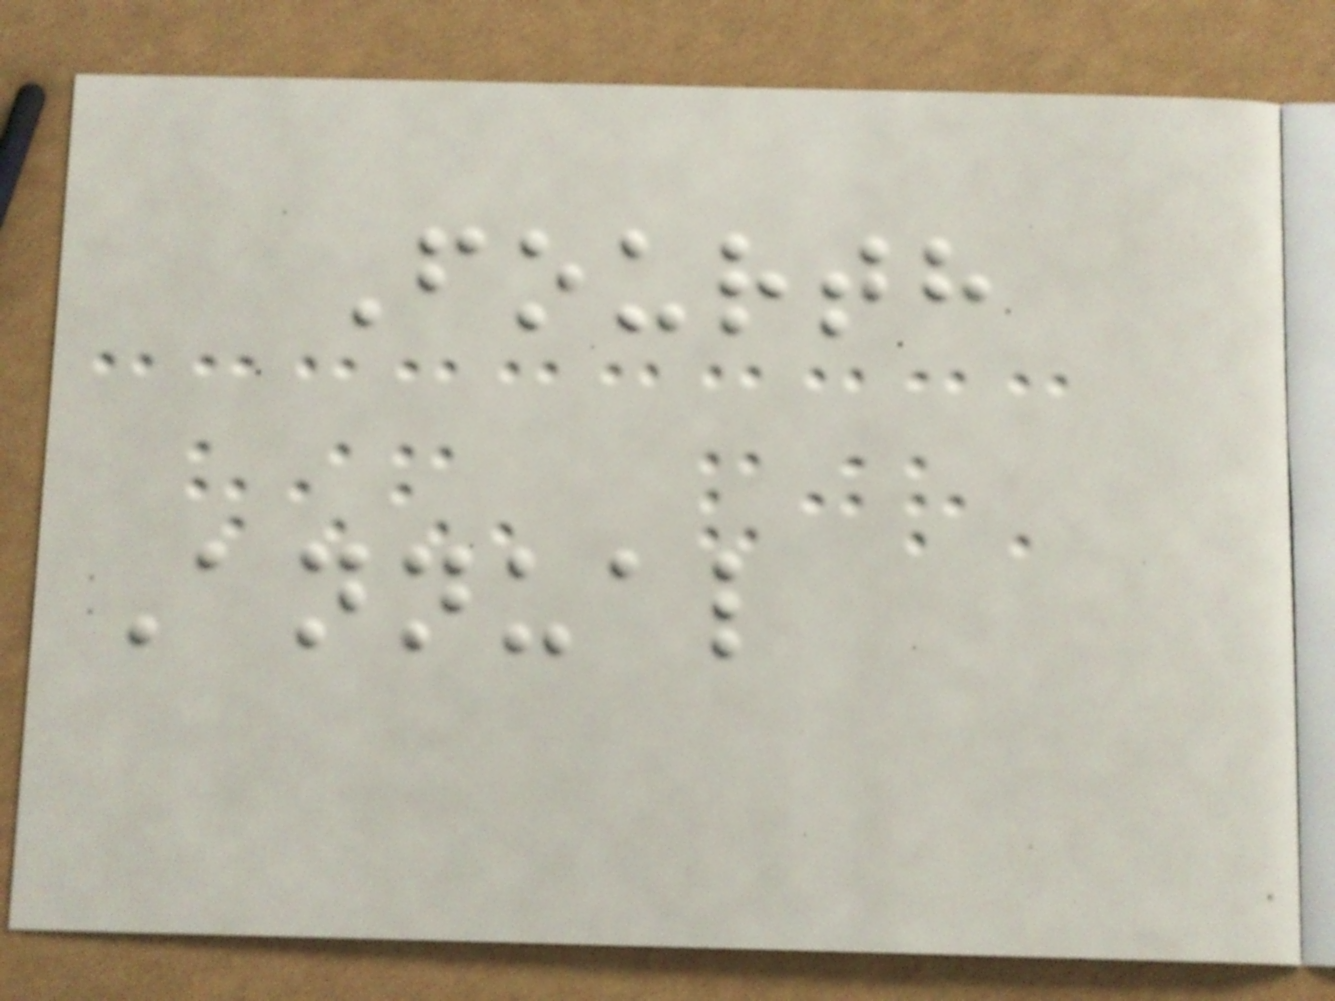Fourth
Annual
